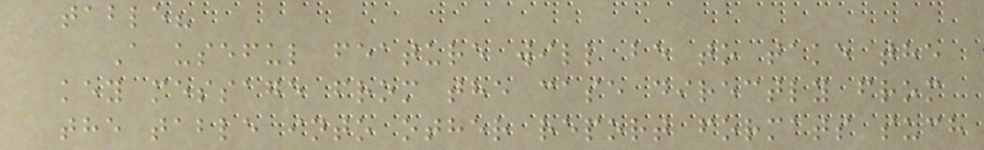table?
A useful feature will be to take the
key message from the case directly from
the table into other report formats such
